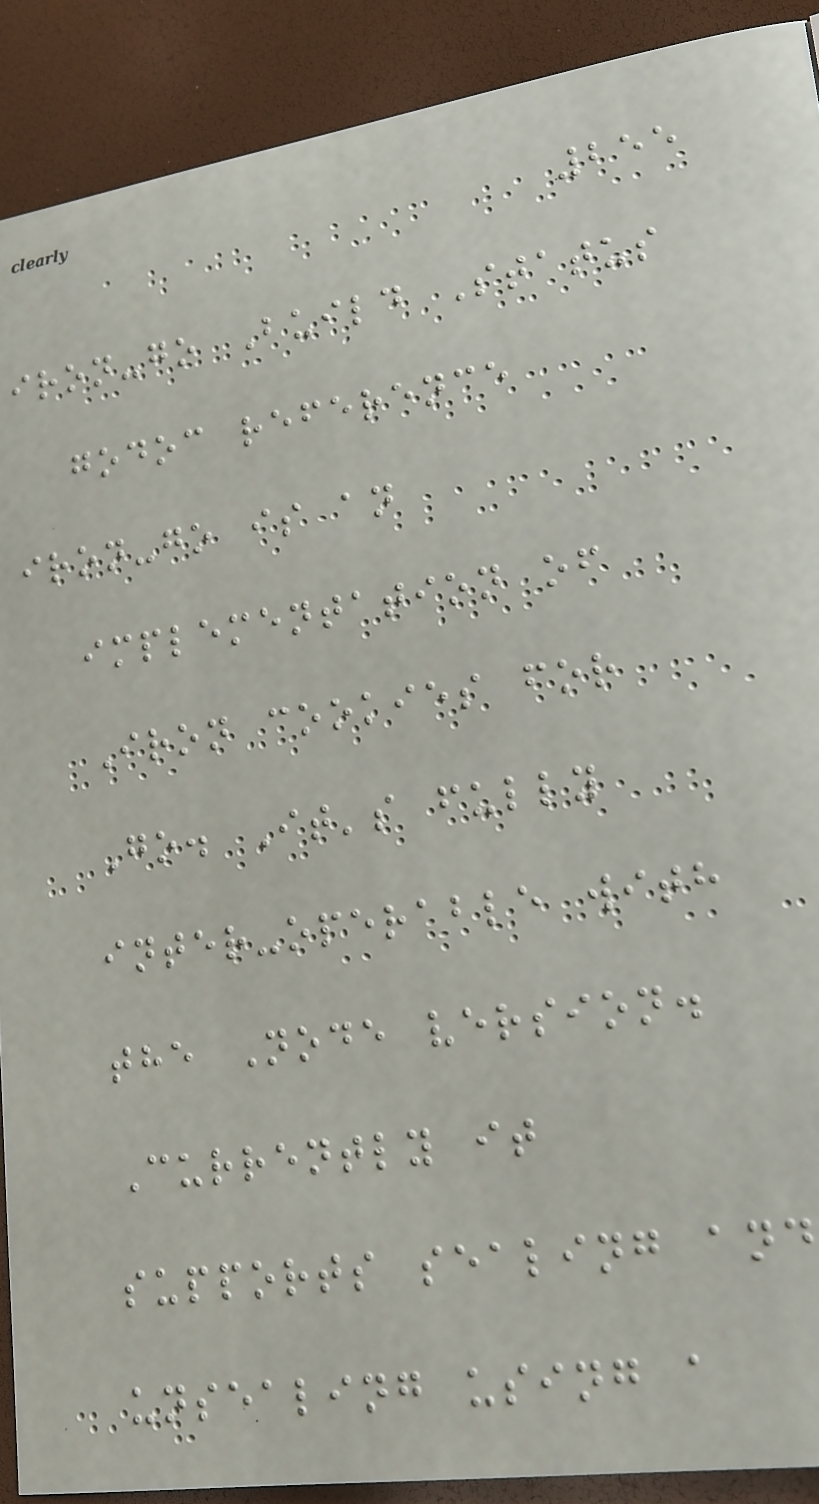255
iron-go Build Status
godoc reference
iron-go is an
implementation of
Iron cookies for
Go. It's fully
inter-operable with
the Node version.
Currently it
supports sealing and
unsealing using a
